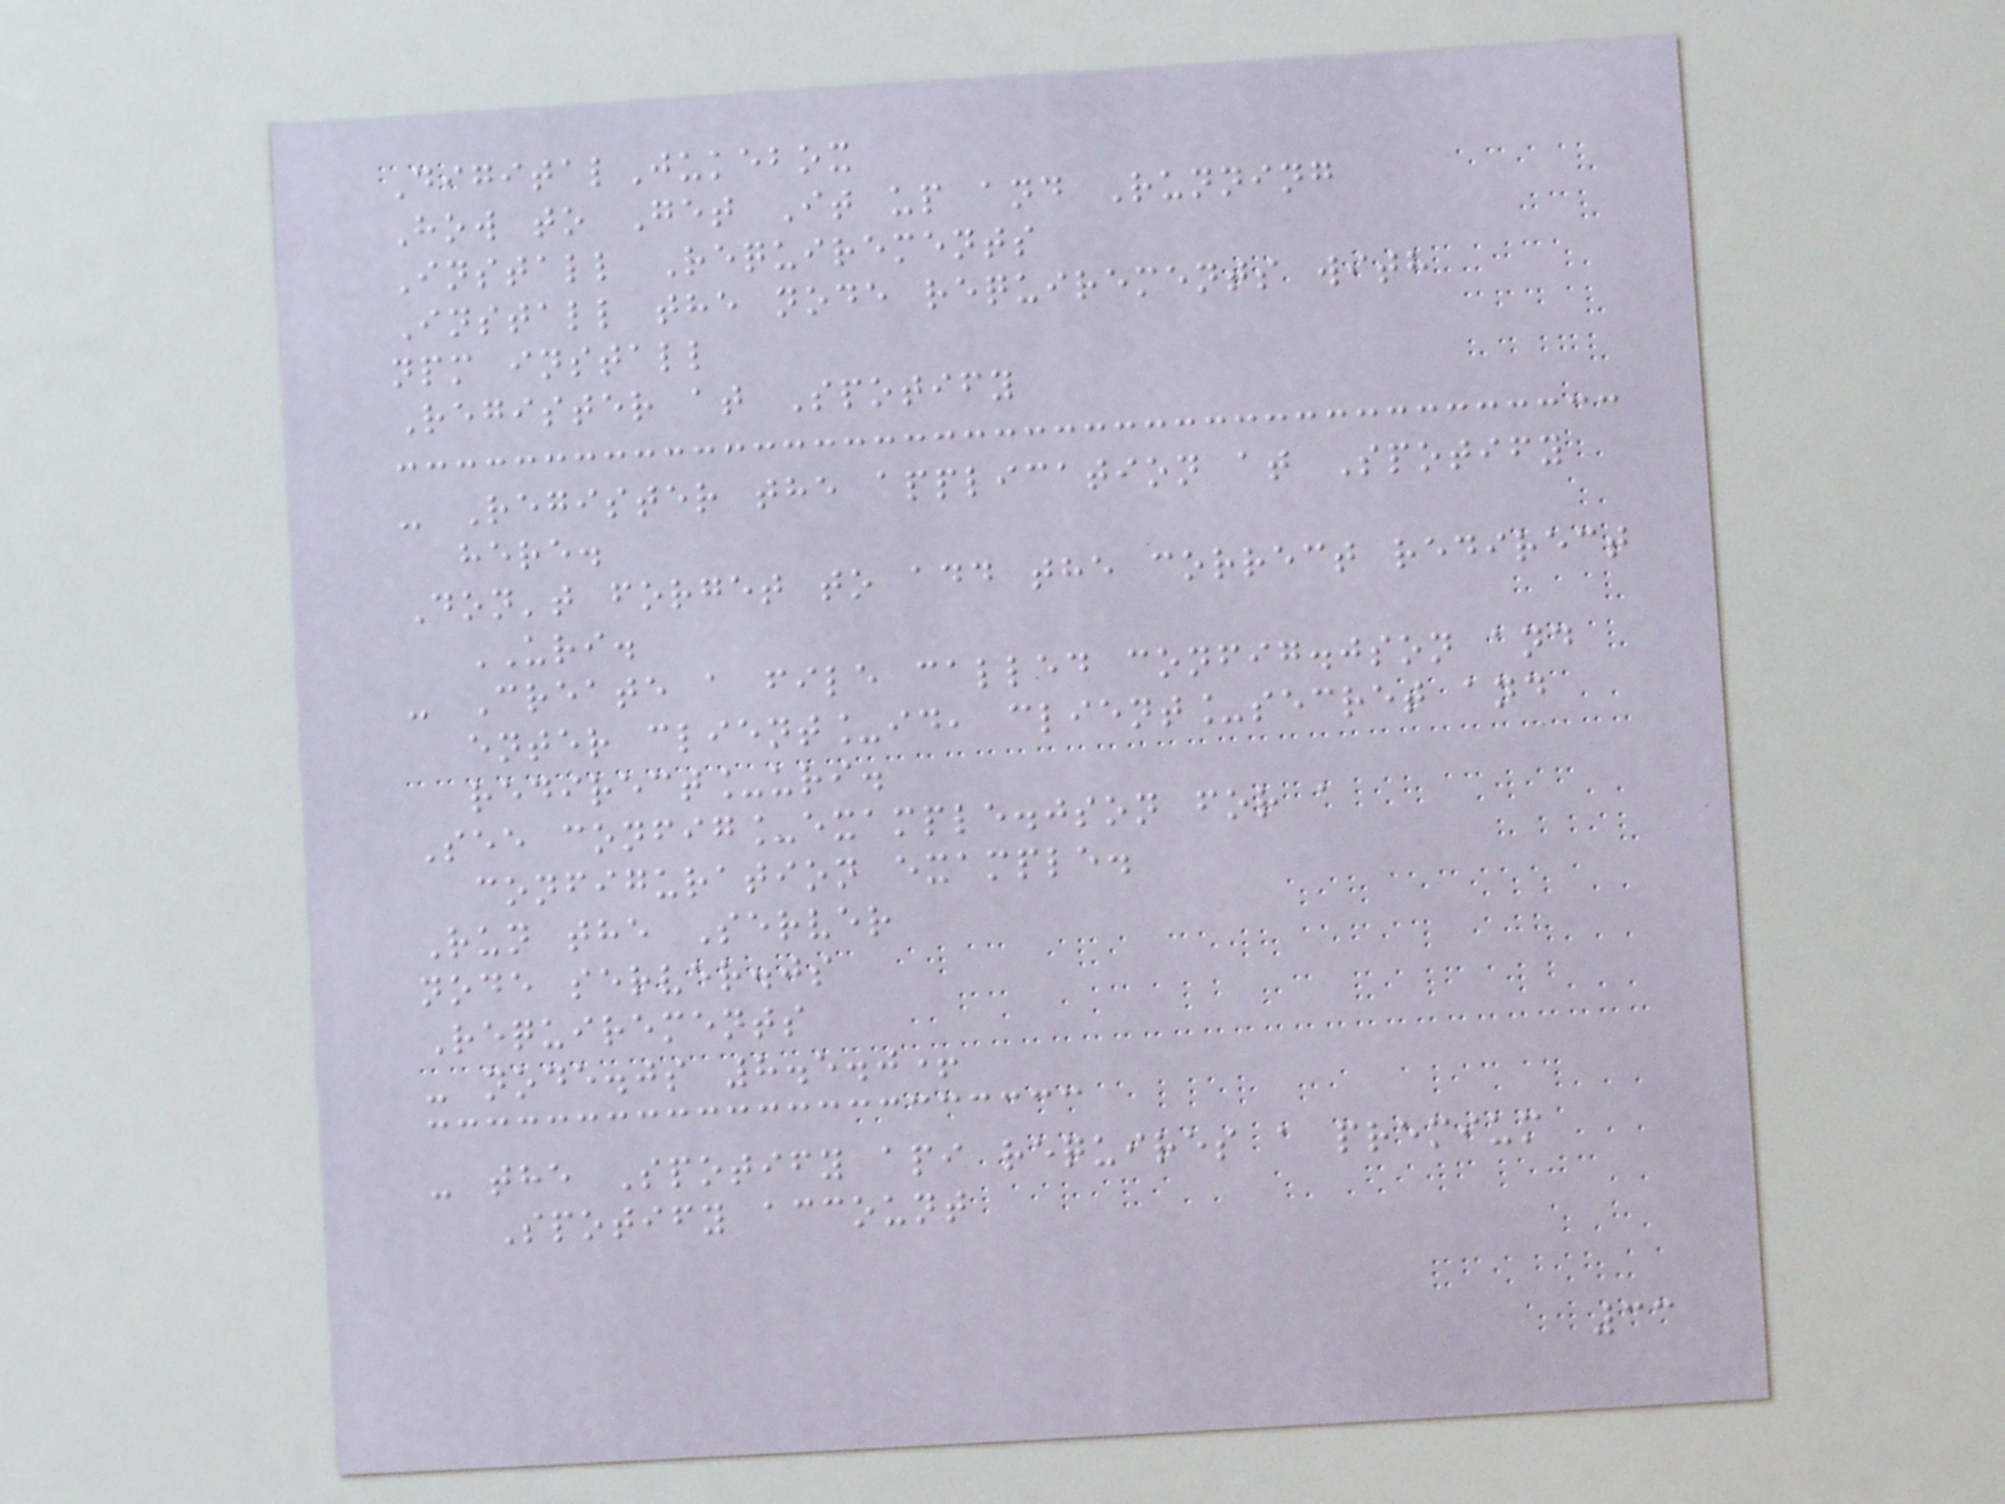DigitalJukebox
How to Get It up and Running
Install Requirements
Install the node requirements with
npm install
Register at Spotify
- Register the application at Spotify
here.
Don't forget to add the correct redirect
URI.
- Create a file called config.json and
enter client_id, client_secret and
redirect_uri.
See config_example.json for a
configuration example.
Run the Server
node server.js
Requirements
- node.js 8.5.0+
- the Spotify api requires a premium
Spotify account
33
